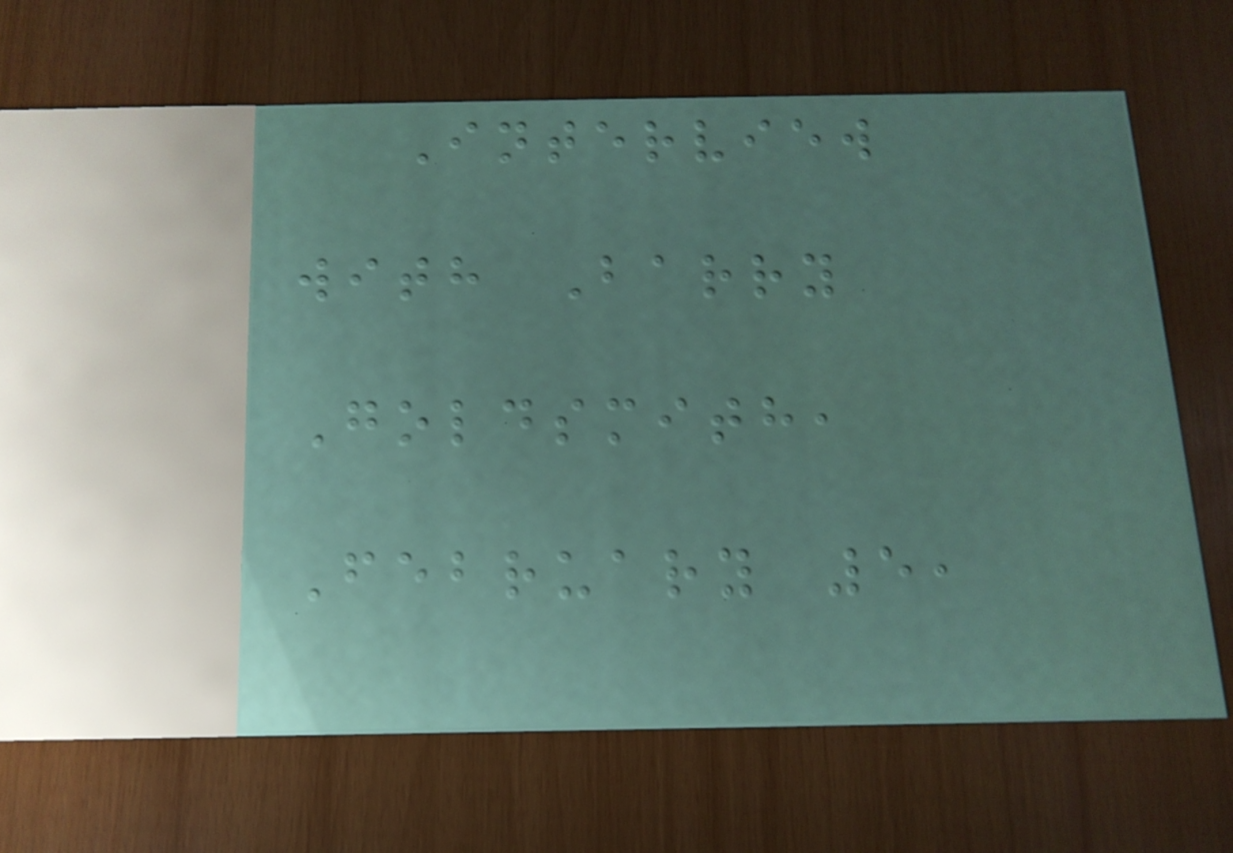Interview
with Barry
Goldsmith,
February 5,
